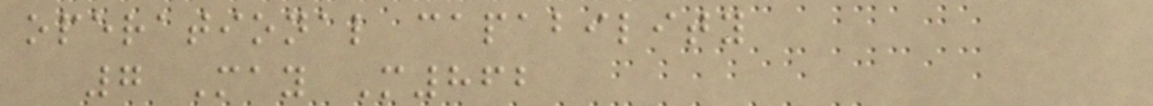operational capability
7 May M862
